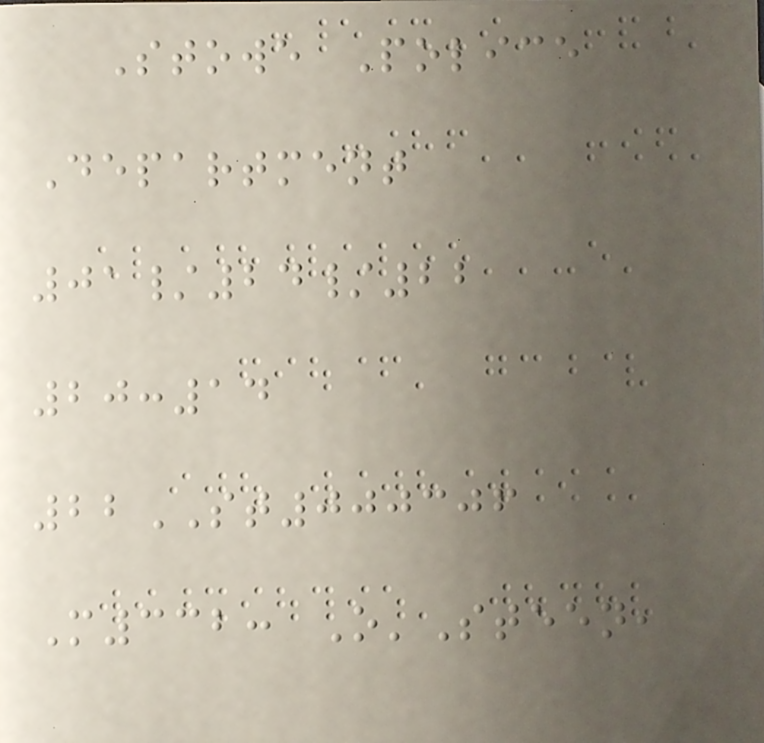Stowe Police
Department
01/24/22
20:14
22ST000306
M332: O'Steen,
